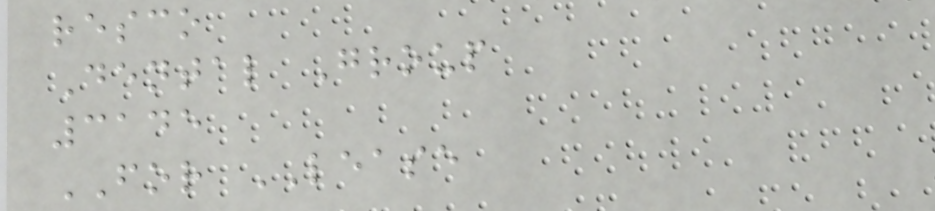resco
Dental Group
3145
FOR LEASE
